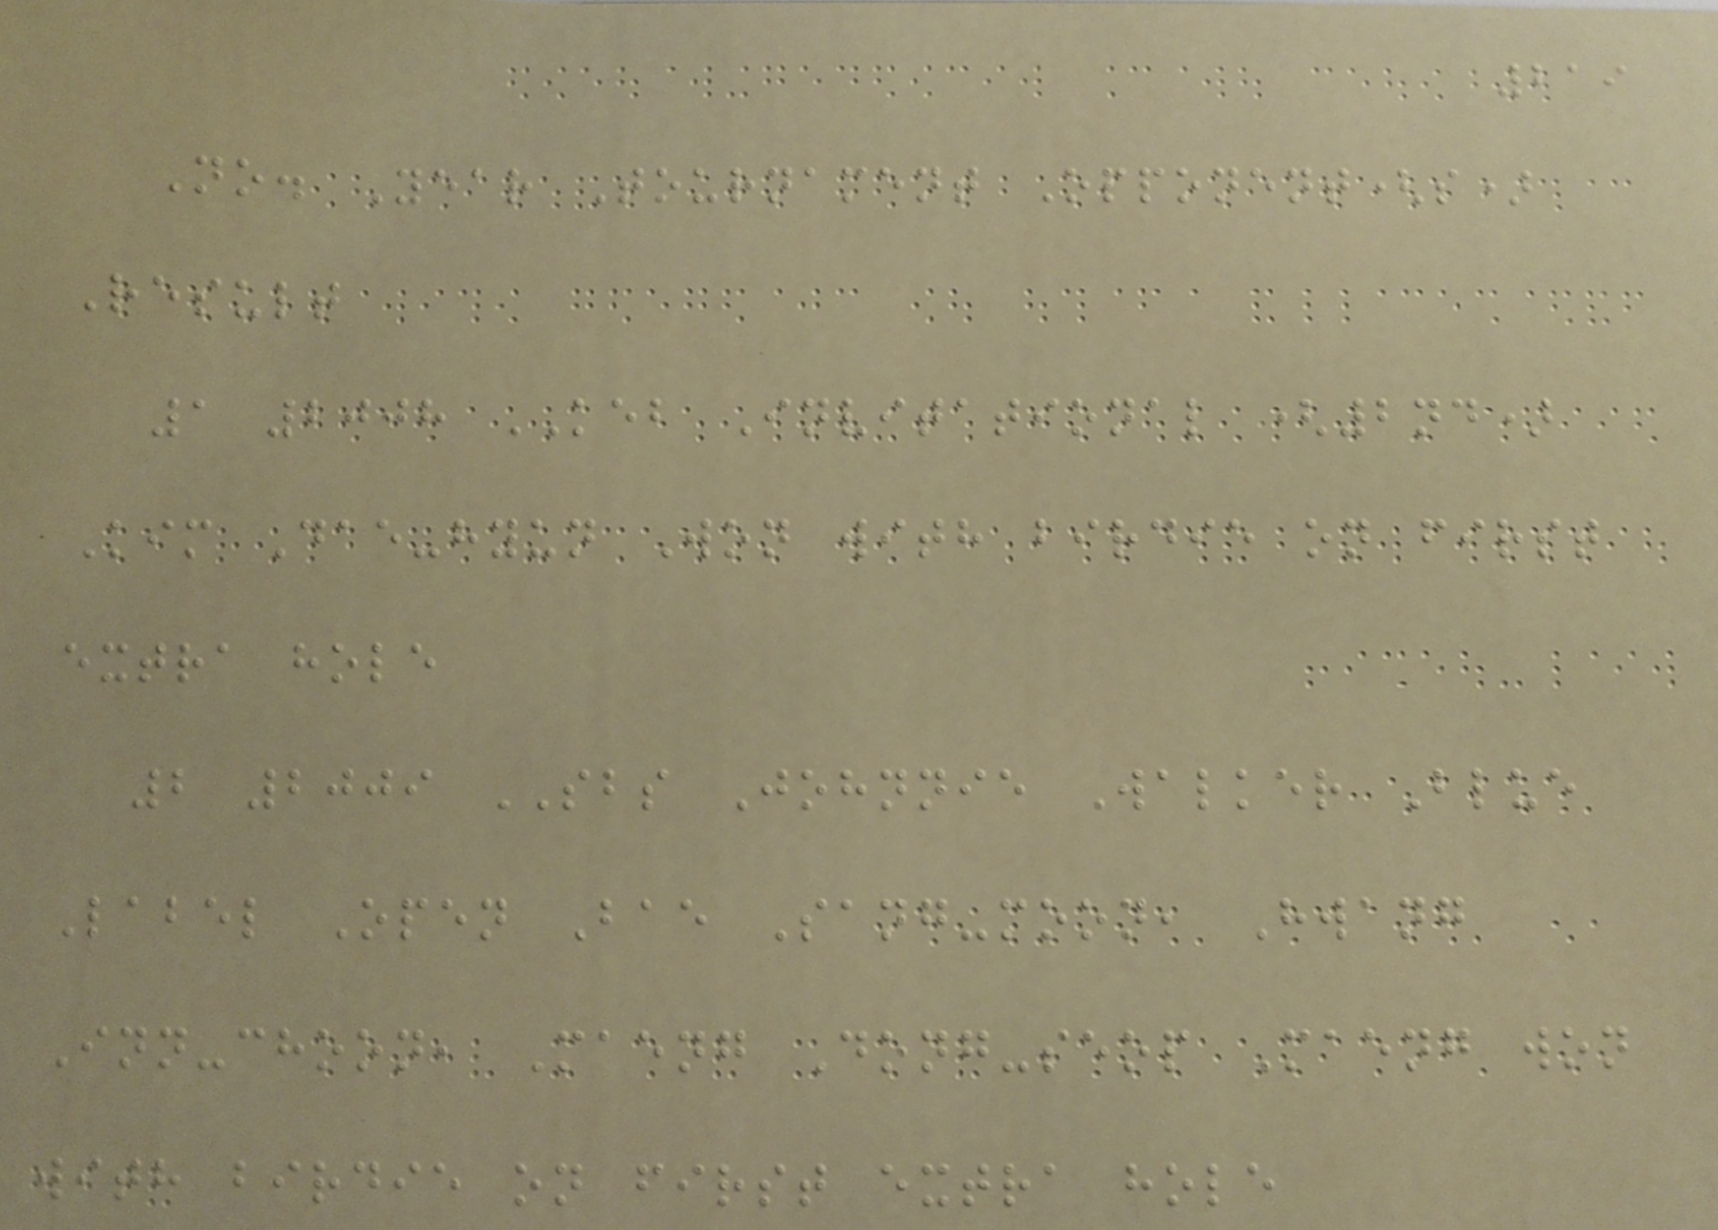219
No. Year Tournament Opponent(s)
Result
1 2008 KEB Invitational (2nd)
Kim Dae-hyun Won with birdie on first
extra hole
2 2009 SBS Johnnie Walker Blue
Label Open Bae Sang-moon, Hwang
Inn-choon, Maeng Dong-seop Maeng won
with birdie on first extra hole
